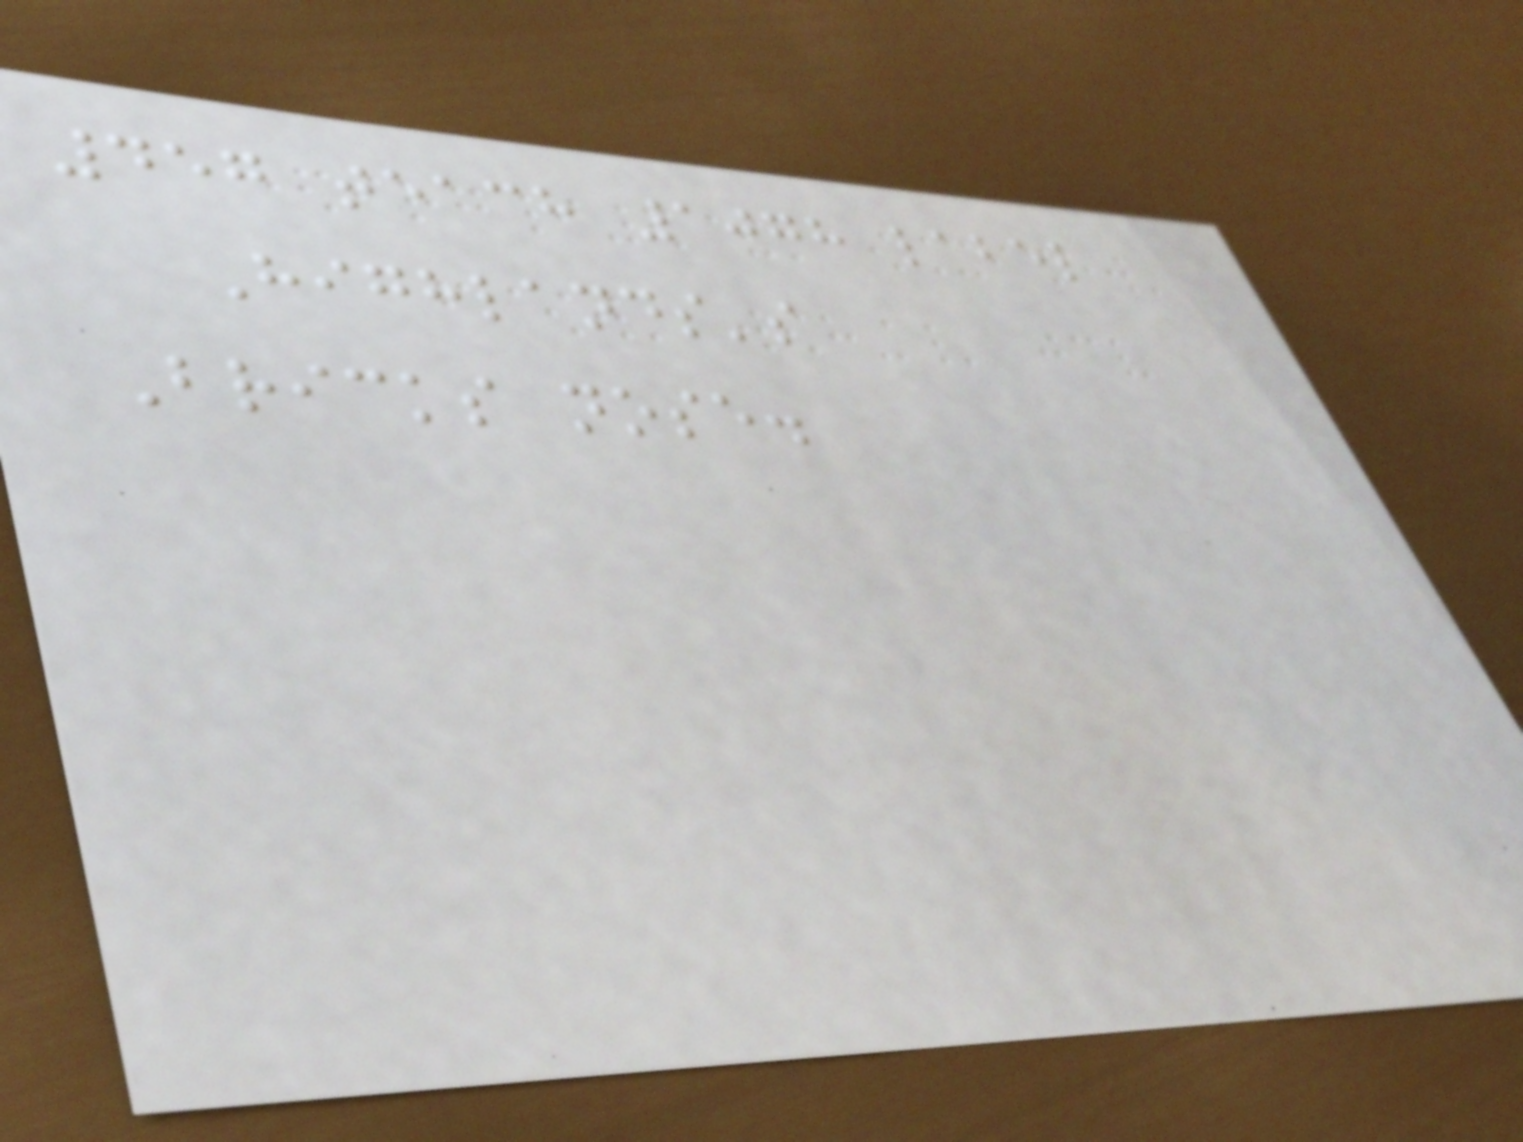457 teach 1078 label
Highlands's
Bricks nose.
